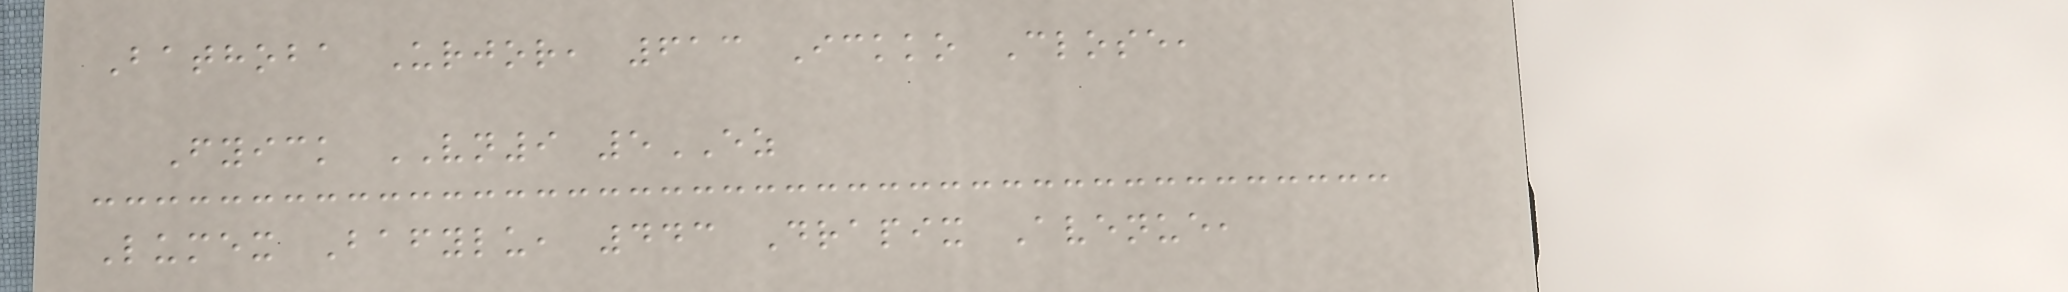Bathoba Urjor, 613 Ickko Close,
Fyick VN9 5EZ
Lumex Bafylu, 443 Drapix Avenue,
